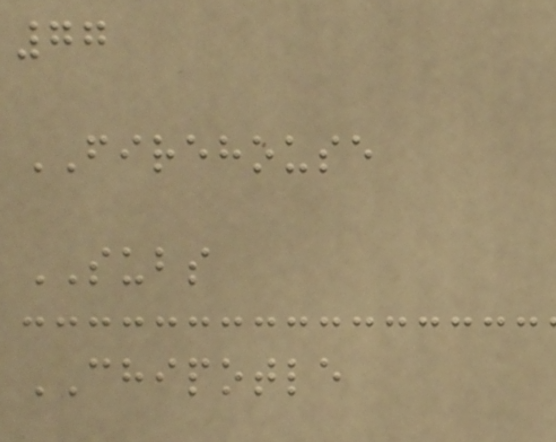77
FIREHOUSE
SUBS
CHIPOTLE
